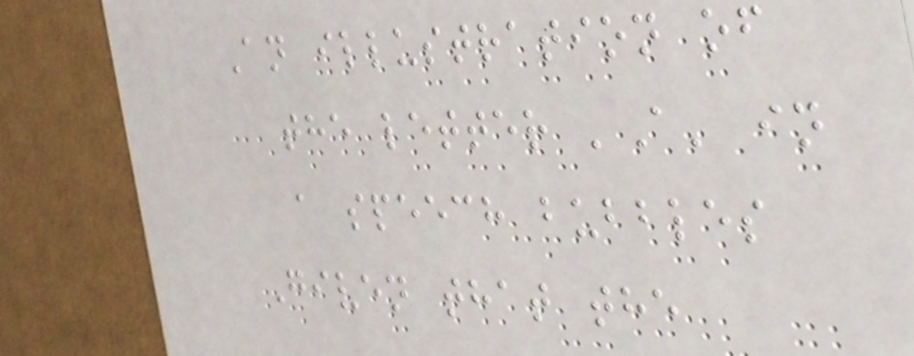An illustration of
the letter 'A' in
a speech bubbles
Given that the
